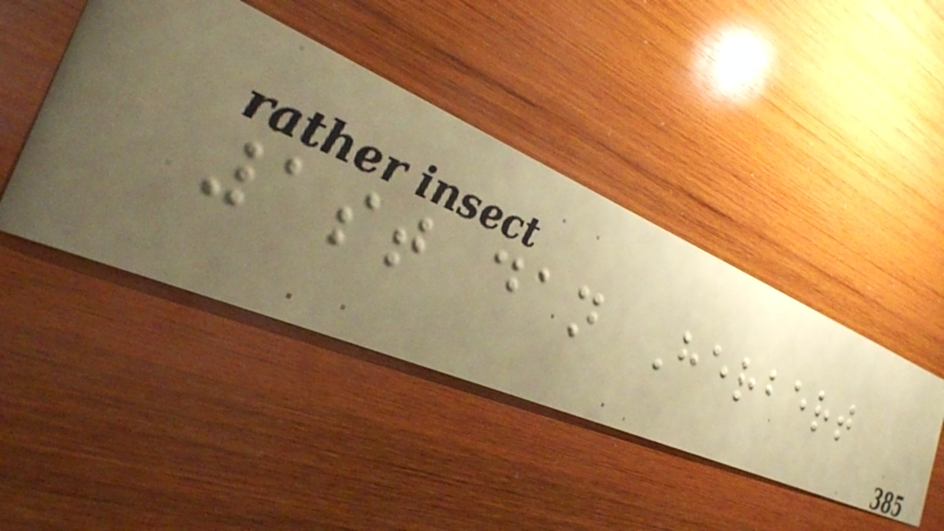1st dan Herbert
